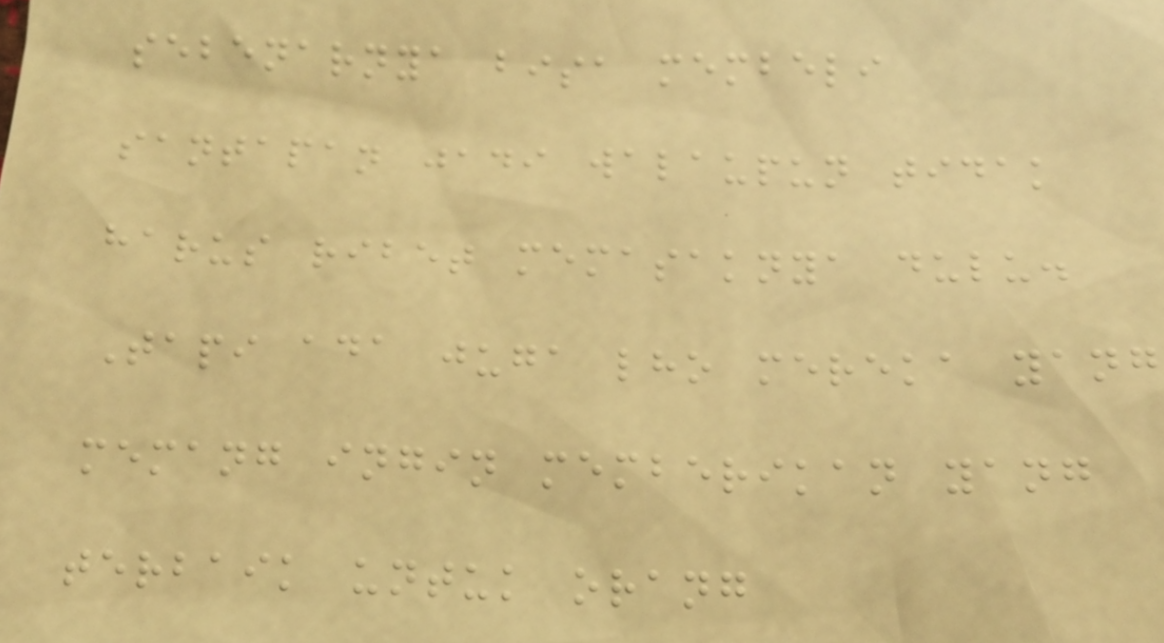sebenarnya bisa membeli
santapan jadi walaupun tidak
harus ribet memasaknya dulu.
Tapi ada juga lho mereka yang
memang ingin memberikan yang
terbaik untuk orang
